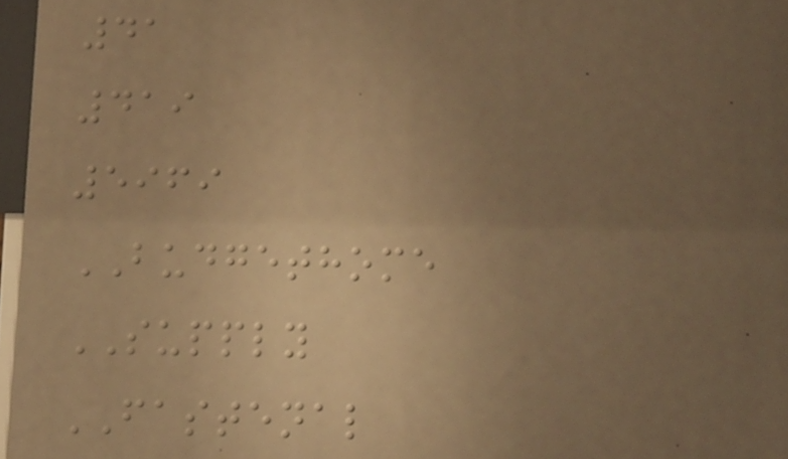41
419
5969
BUDGETHOME
SUPPLY
FASTENAL
